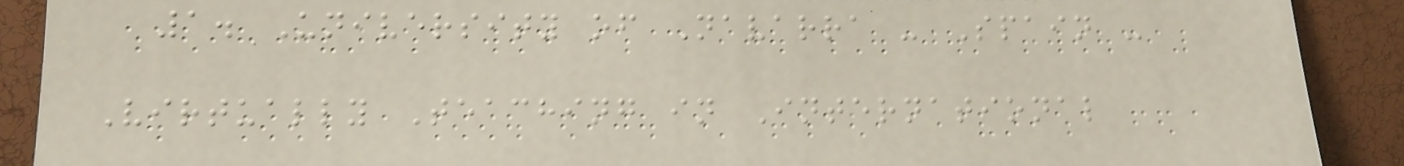1. University of Navarra - Spain -
Virtually Teaching in International
